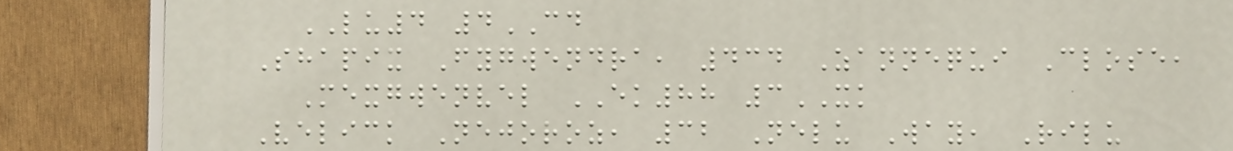LU4 4CD
Shapix Fygwendra, 434 Zannequi Close,
Mexgwenvel EK88 3XK
Velick Nejoroz, 32 Nelu Way, Rilu
